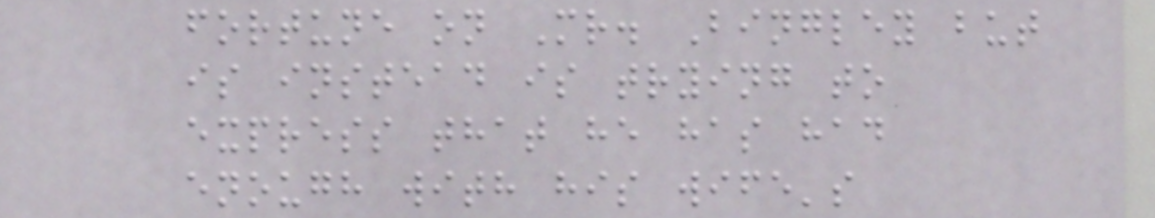fortune on Mr. Bingley but
is instead is trying to
express that he has had
enough with his wife's
